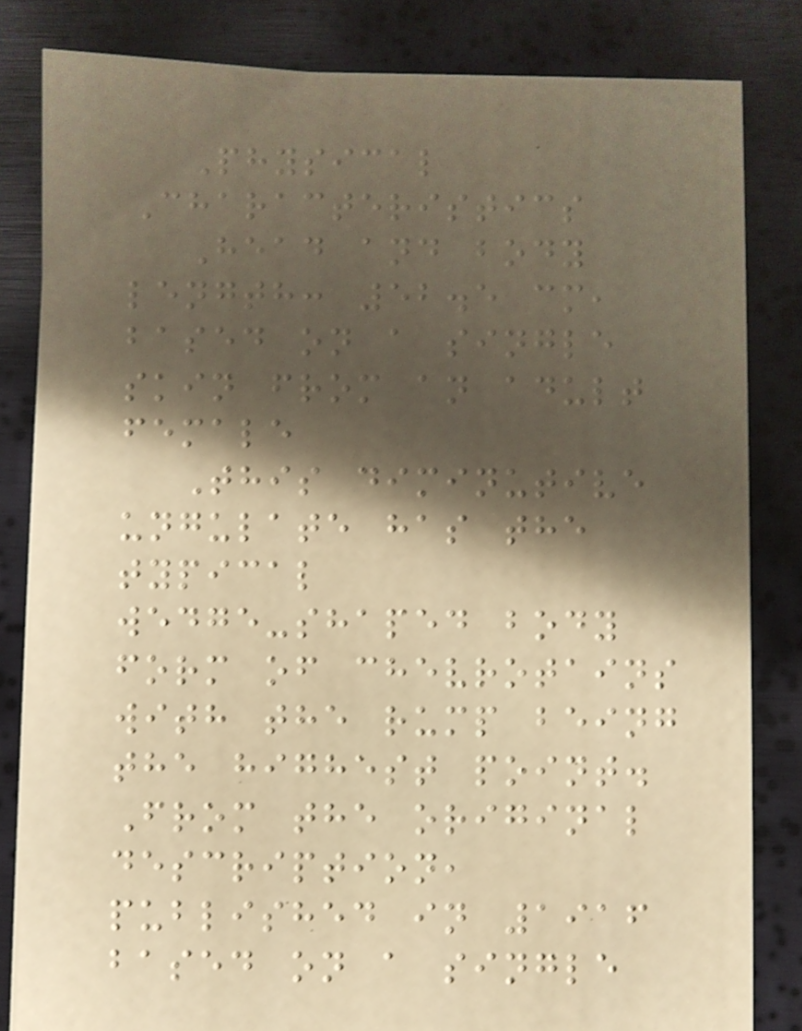Physical
Characteristics
Head and body
length: 52.5 cm,
based on a single
skin from an adult
female
This diminutive
ungulate has the
typical
wedge-shaped body
form of chevrotains
with the rump being
the highest point.
From the original
description,
published in 1916
based on a single
